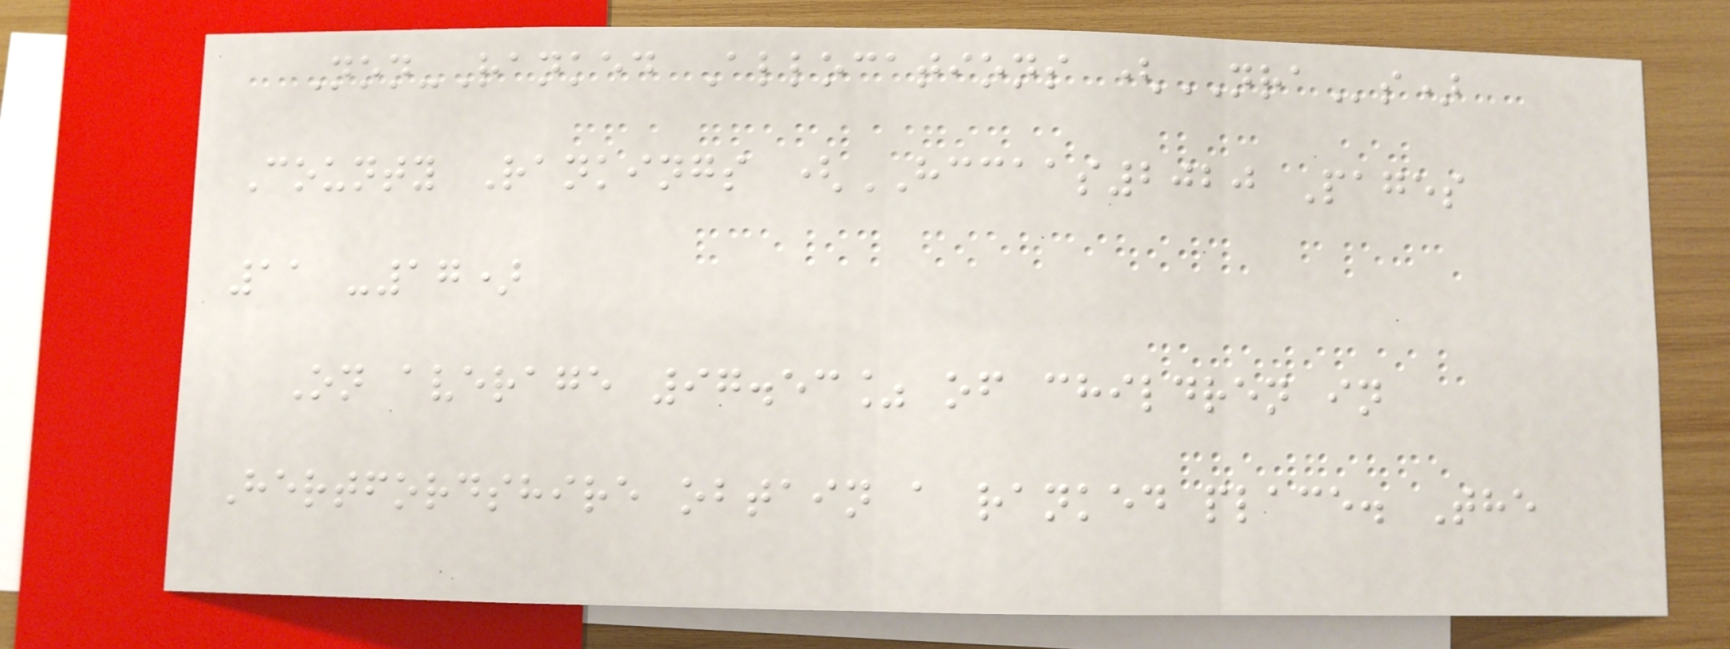Non-Ranked Allocations (NRAs)
County Rankings (HCCAAS2020 Pages
11 -17)
On average 97.53% of children in
Hertfordshire obtain a ranked place. The
